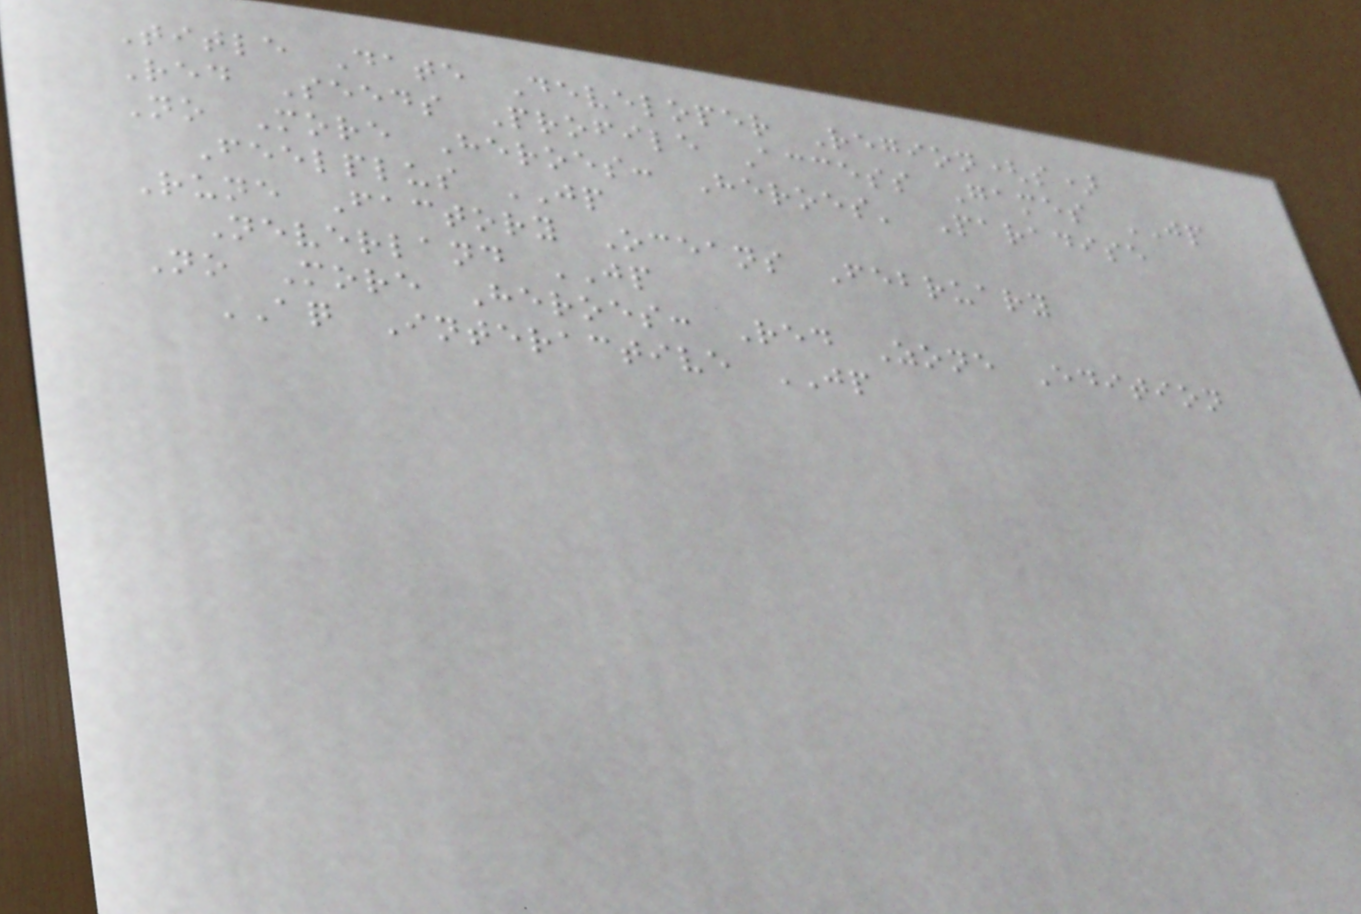Title Date Developer Region(s)
Red Seeds Profile Access Games JP
No More Heroes: Heroes' Paradise
Feelplus JP
Rune Factory Oceans February
Neverland JP
No More Heroes: Red Zone Edition
AQ Interactive JP
